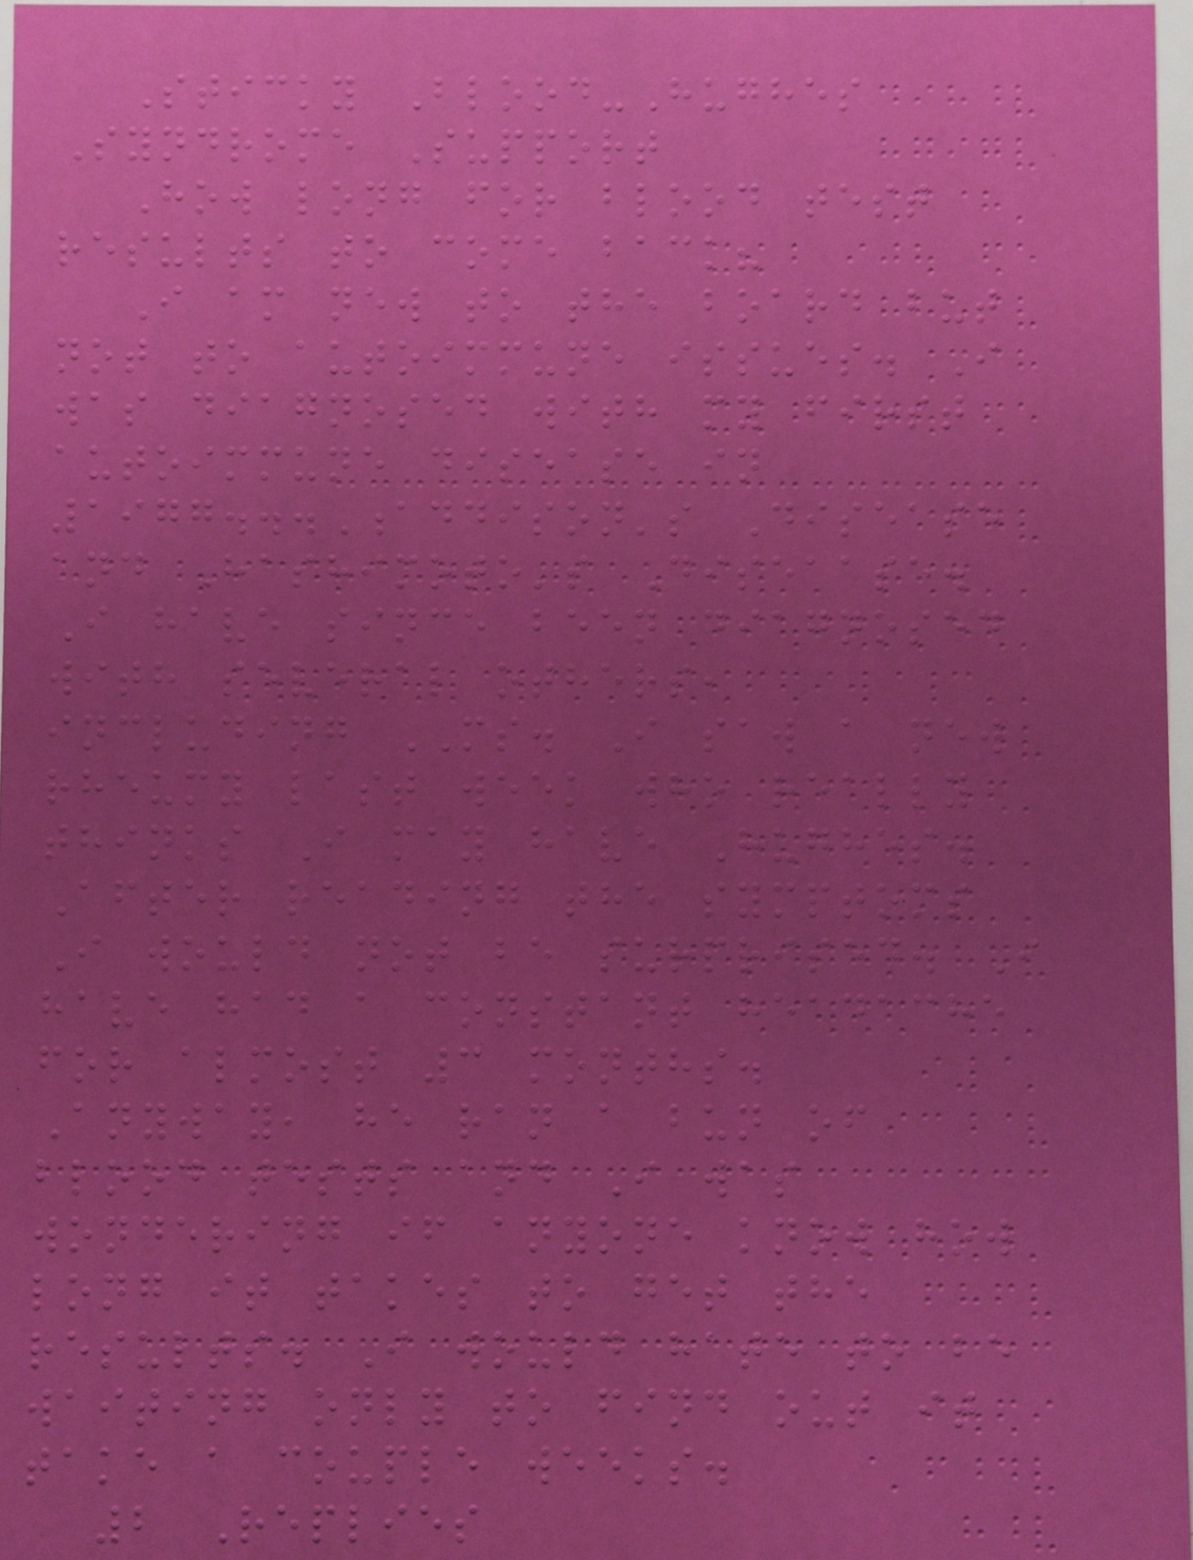Sticky Blood-Hughes
Syndrome Support
How long for blood test
results to come back?
I am new to the board but
not to autoimmune issues. I
was diagnosed with my first
autoimmune disease in
1977...Addison's Disease
and Hashimoto's Diseaase.
I have since been diagnosed
with several others,
including MS. I saw a new
rheumy last week who really
thinks I may have Hughes.
After reading the symptoms
I would not be surprised. I
have had a constant headache
for almost 3 months.
Anyway, he ran a bun of
blood tests and I was
wondering if anyone know how
long it takes to get the
results. I would hate to be
waiting only to find out it
take a couple weeks.
2 Replies
